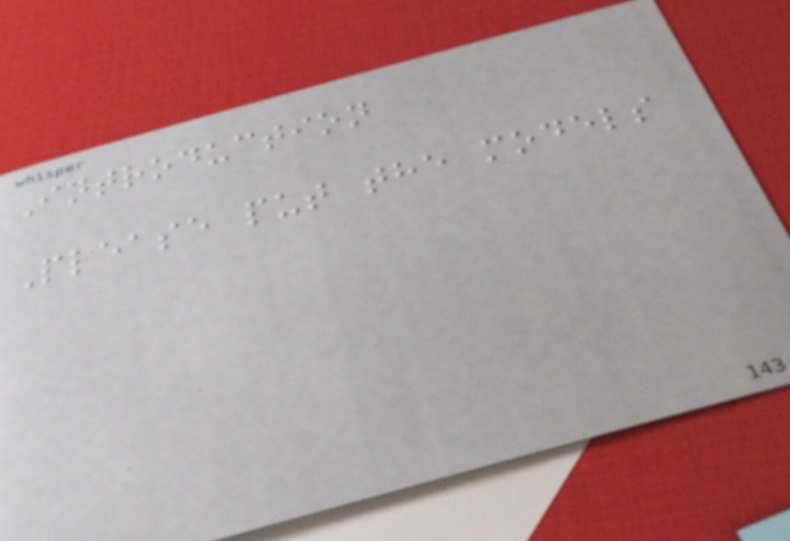Introduction
Please put the models
